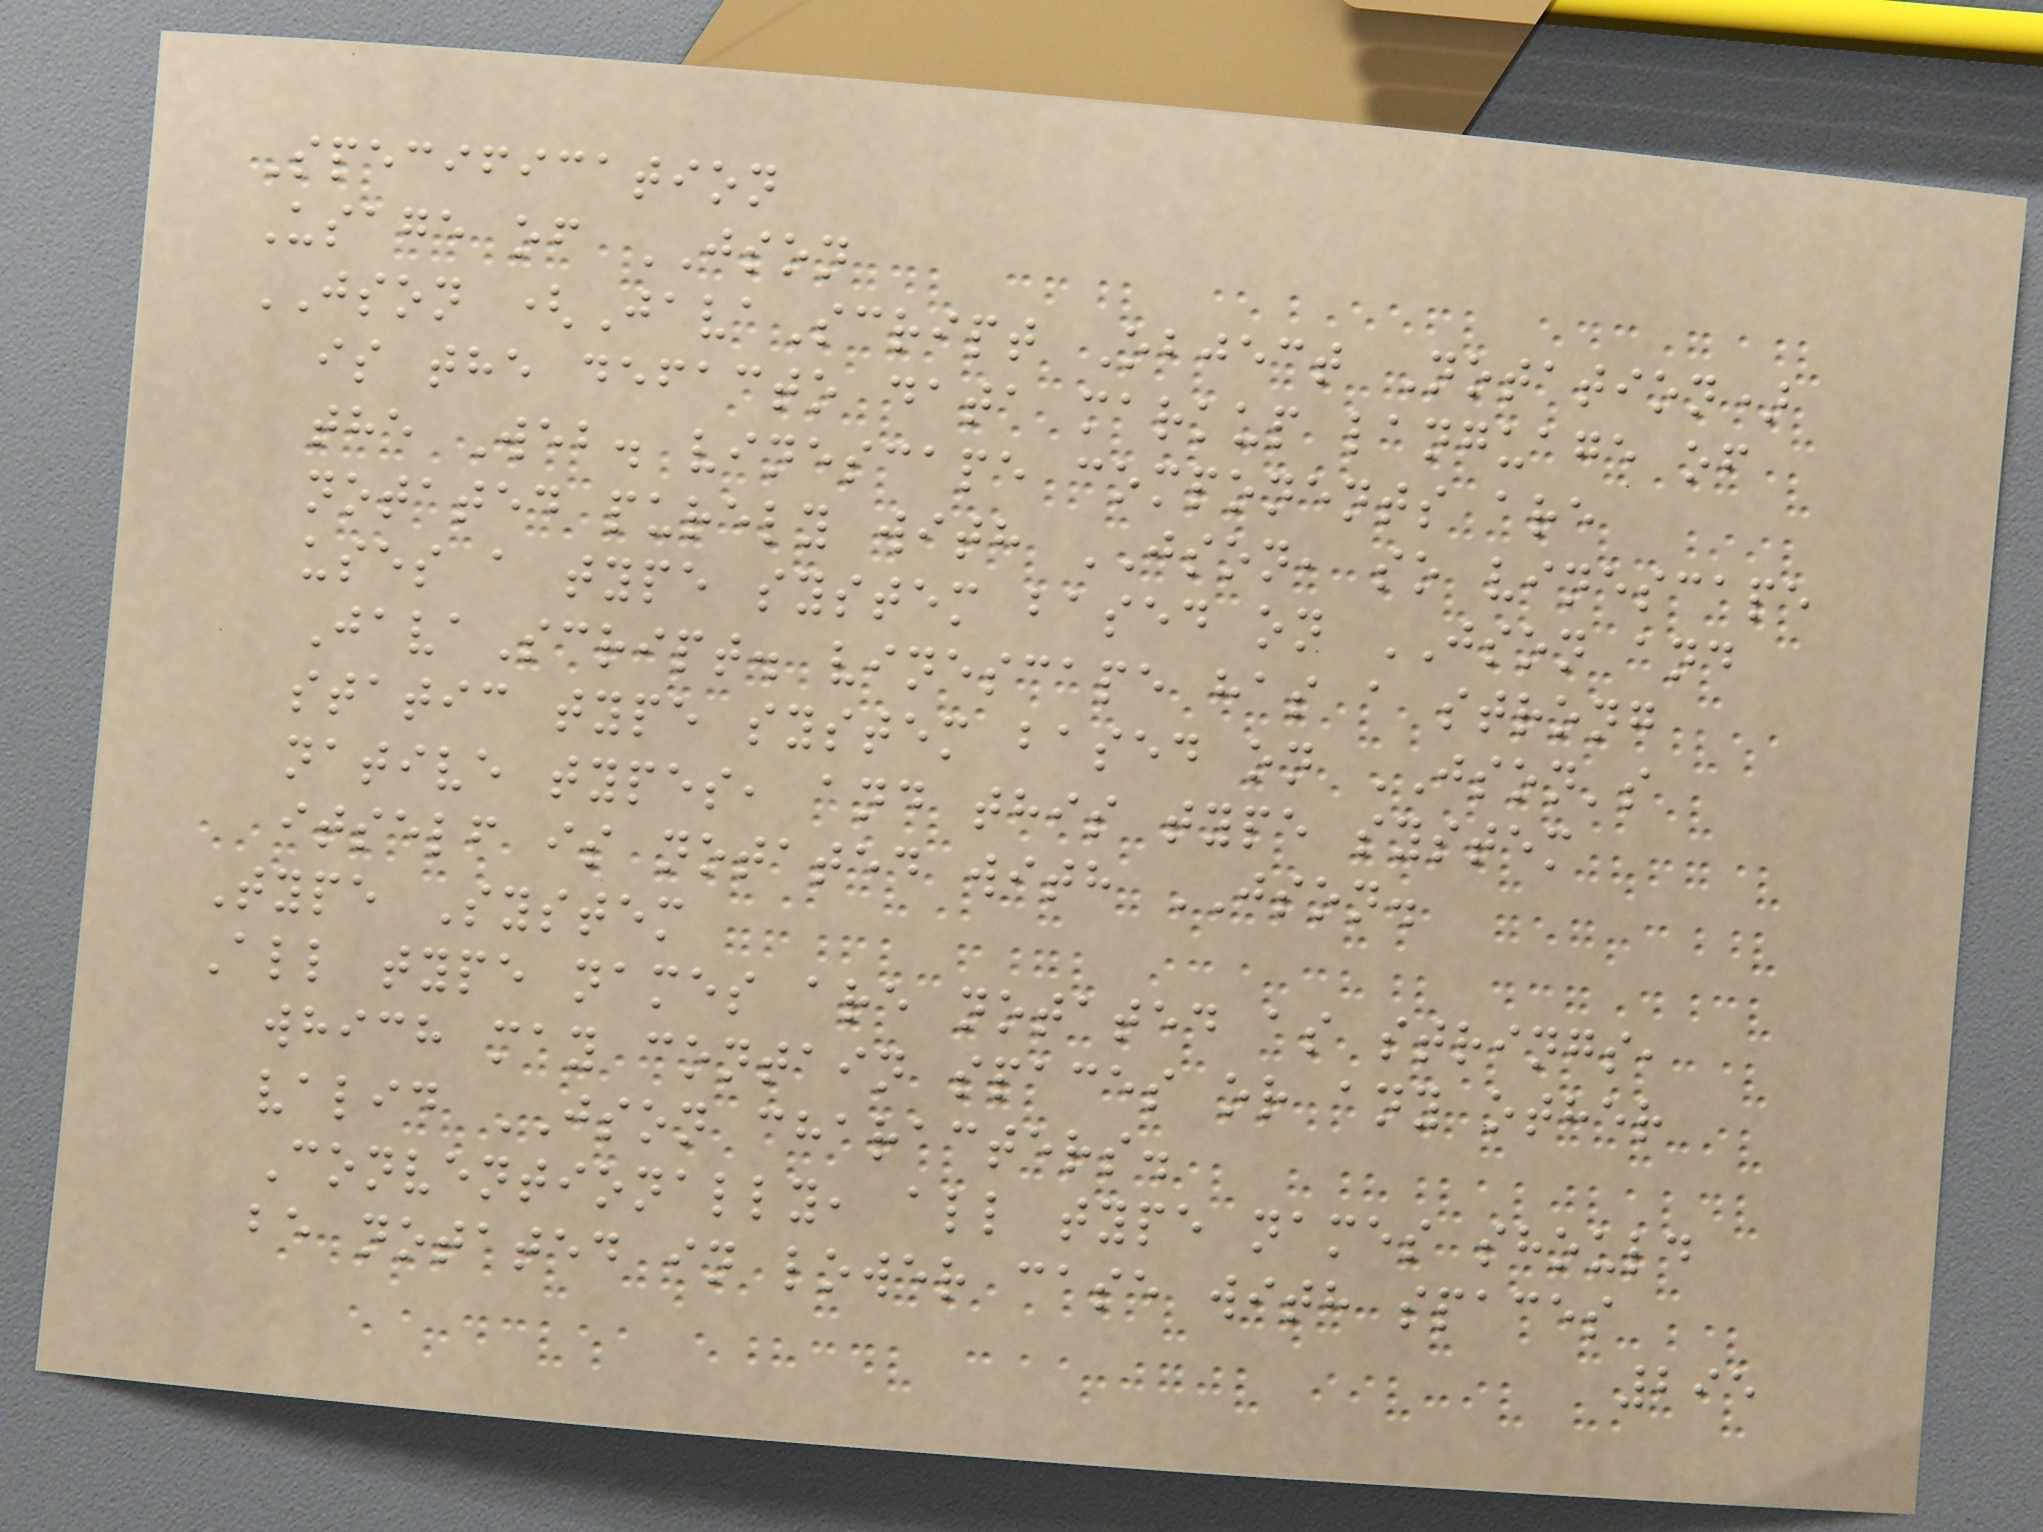Specification
Usage of JSON
JSON (JavaScript Object Notation)
is the defacto data markup language of
the Web. vinescape components are
notated purely with JSON, so vinescape
uses a type system based on JSON and
JavaScript. vinescape has a strong
static type system based on JSON's
native types, and this type system
itself is notated with JSON.
Type System
All type names are notated as strings,
which may contain spaces or any other
valid JSON characters.
Conventionally, all type names should
be notated in lower case with spaces
295
